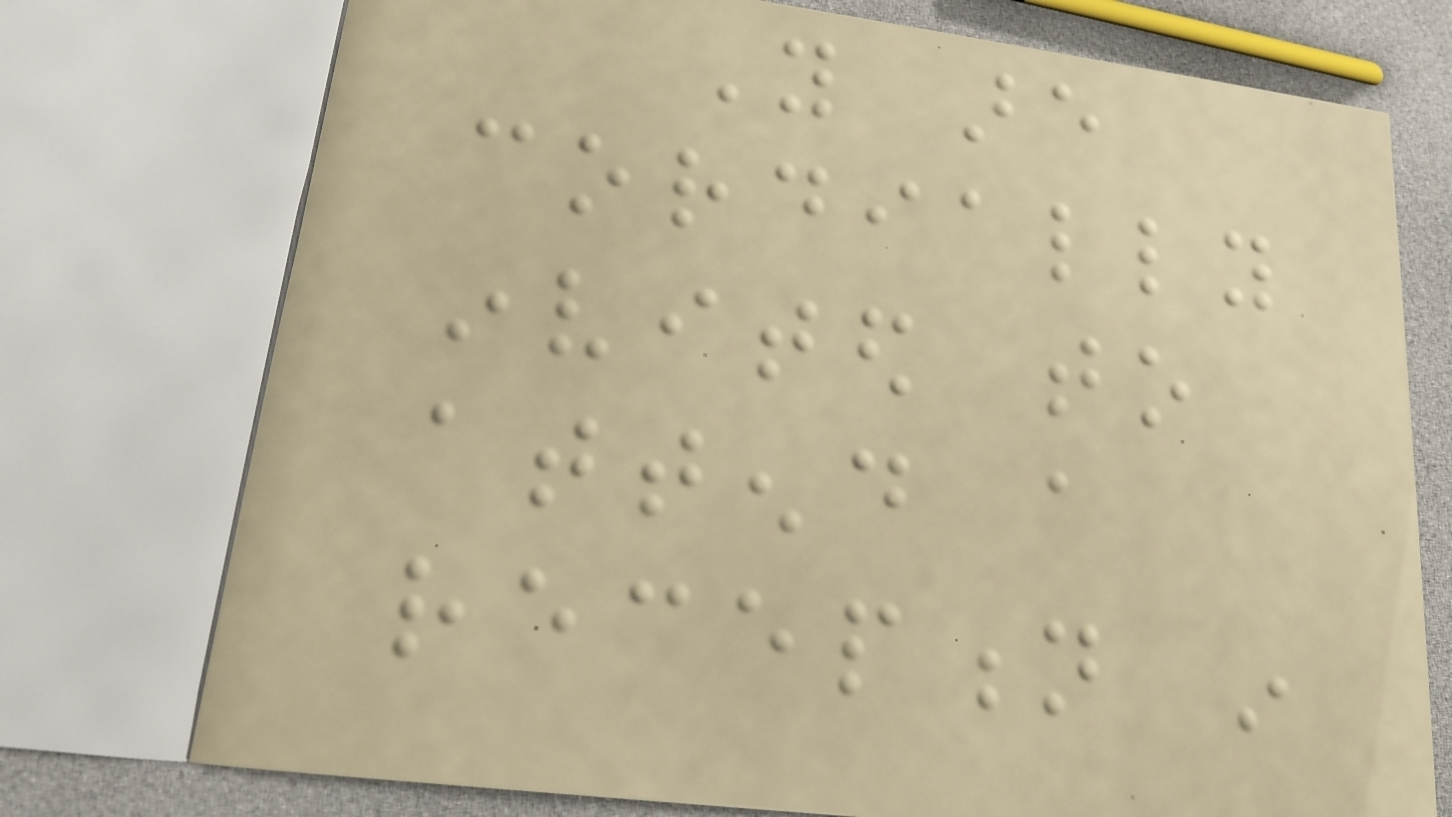You are
cordially
invited to
attend a
reception in
